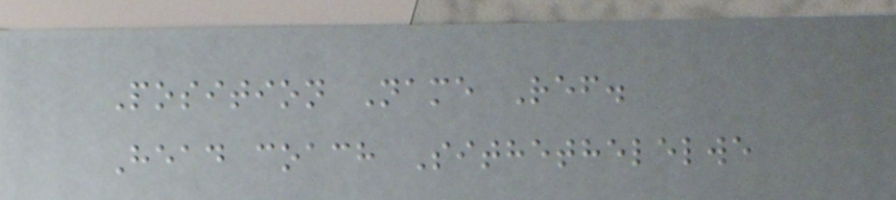Position Name Ref.
Head coach Sithethelelwe
